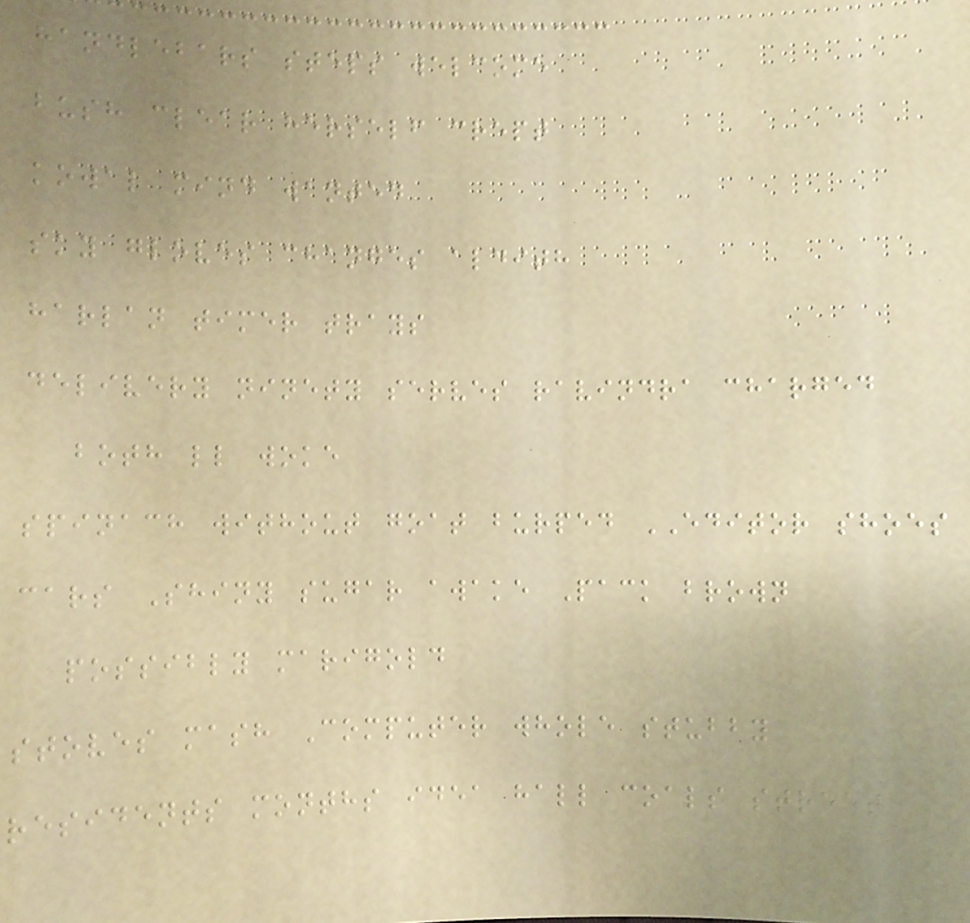handlebars steps welcome
bush clear herself crept
kowal mind wanted
sky gloves changes aldith
harlan timer trays
delivery ninety serves ravindra charged
both ll woke
spinach without goat burped EDITOR shoes
cars Shiny sugar awake Pack brown
possibly marigold
stoves mash Computer whole stubby
residents months idea hall coals street
